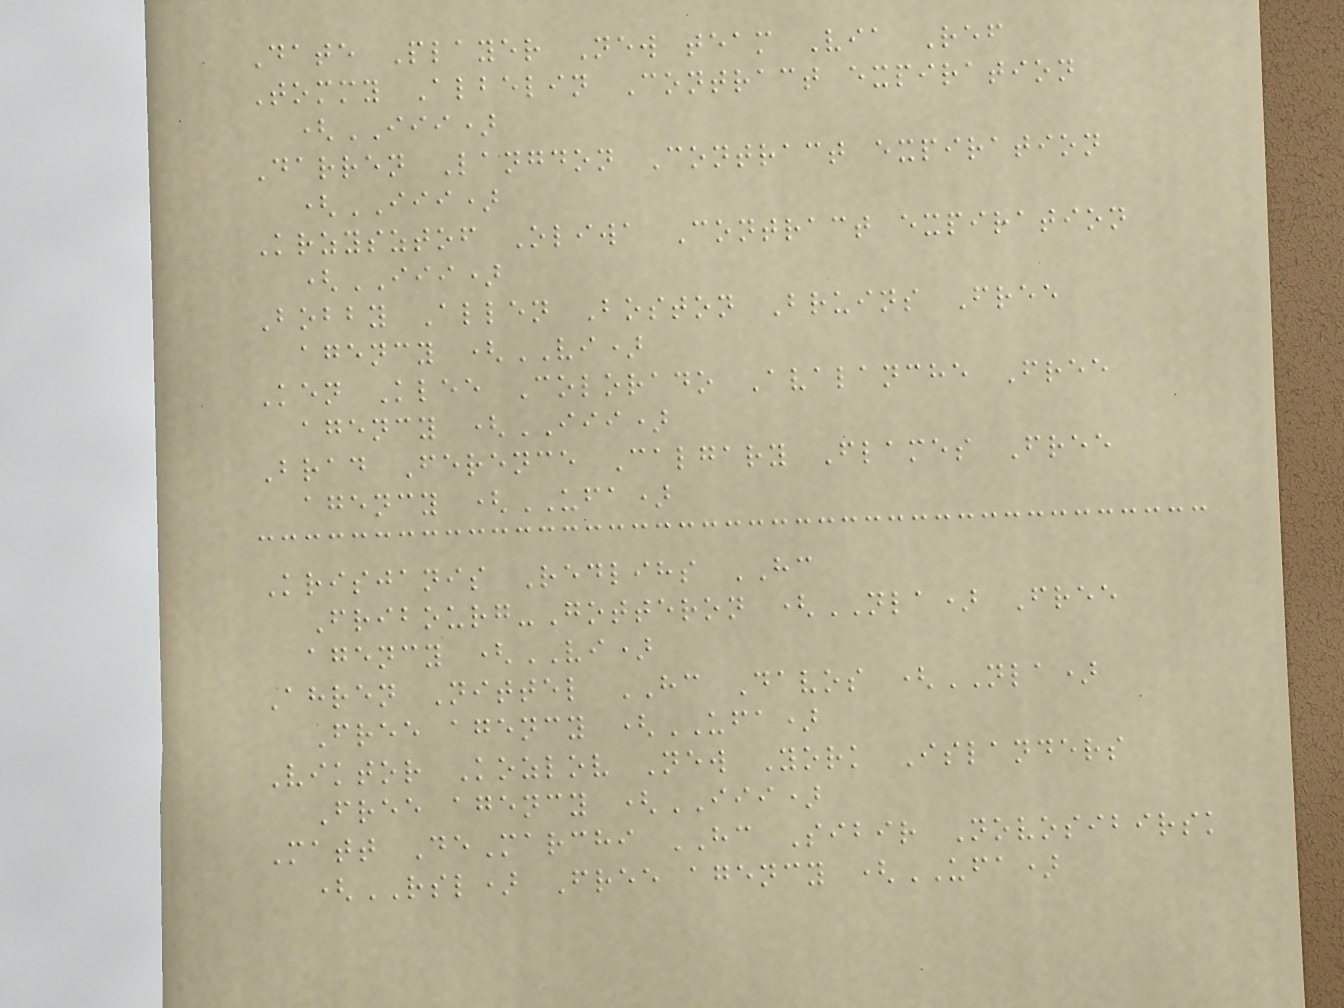Date Player New team Via Ref
Tommy Albelin Contract expiration
(III)
Darren Langdon Contract expiration
(III)
Krzysztof Oliwa Contract expiration
(III)
Bobby Allen Boston Bruins Free
agency (VI)
Ken Klee Colorado Avalanche Free
agency (III)
Brad Ference Calgary Flames Free
agency (UFA)
Krisjanis Redlihs HC
Fribourg-Gotteron (NLA) Free
agency (VI)
Ahren Nittel HC Davos (NLA)
Free agency (UFA)
Viktor Kozlov New York Islanders
Free agency (III)
Matt DeMarchi HC Sibir Novosibirsk
(RSL) Free agency (UFA)
